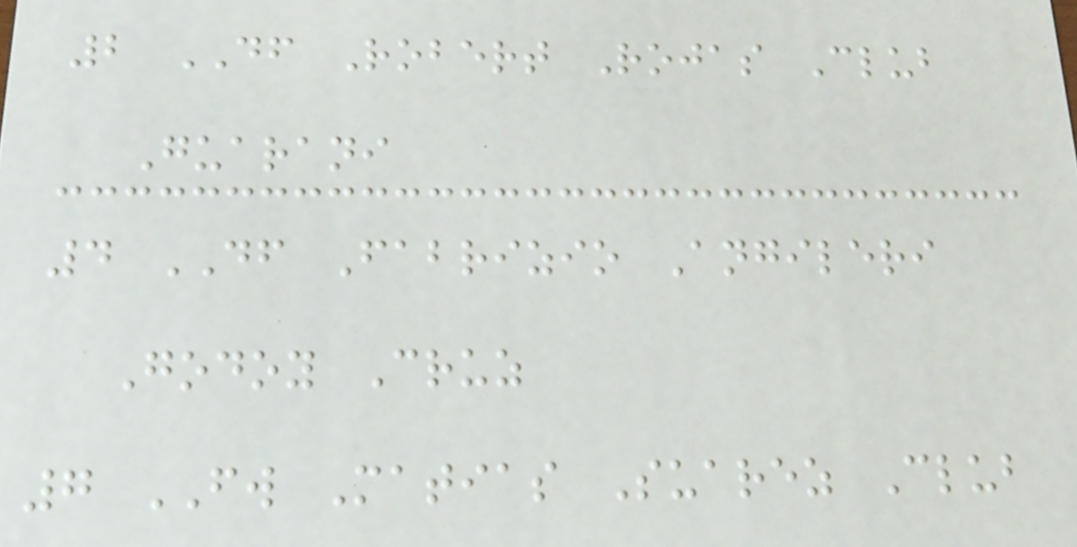2 DF Robert Rojas Club
Guarani
4 DF Fabrizio Angileri
Godoy Cruz
7 FW Matias Suarez Club
